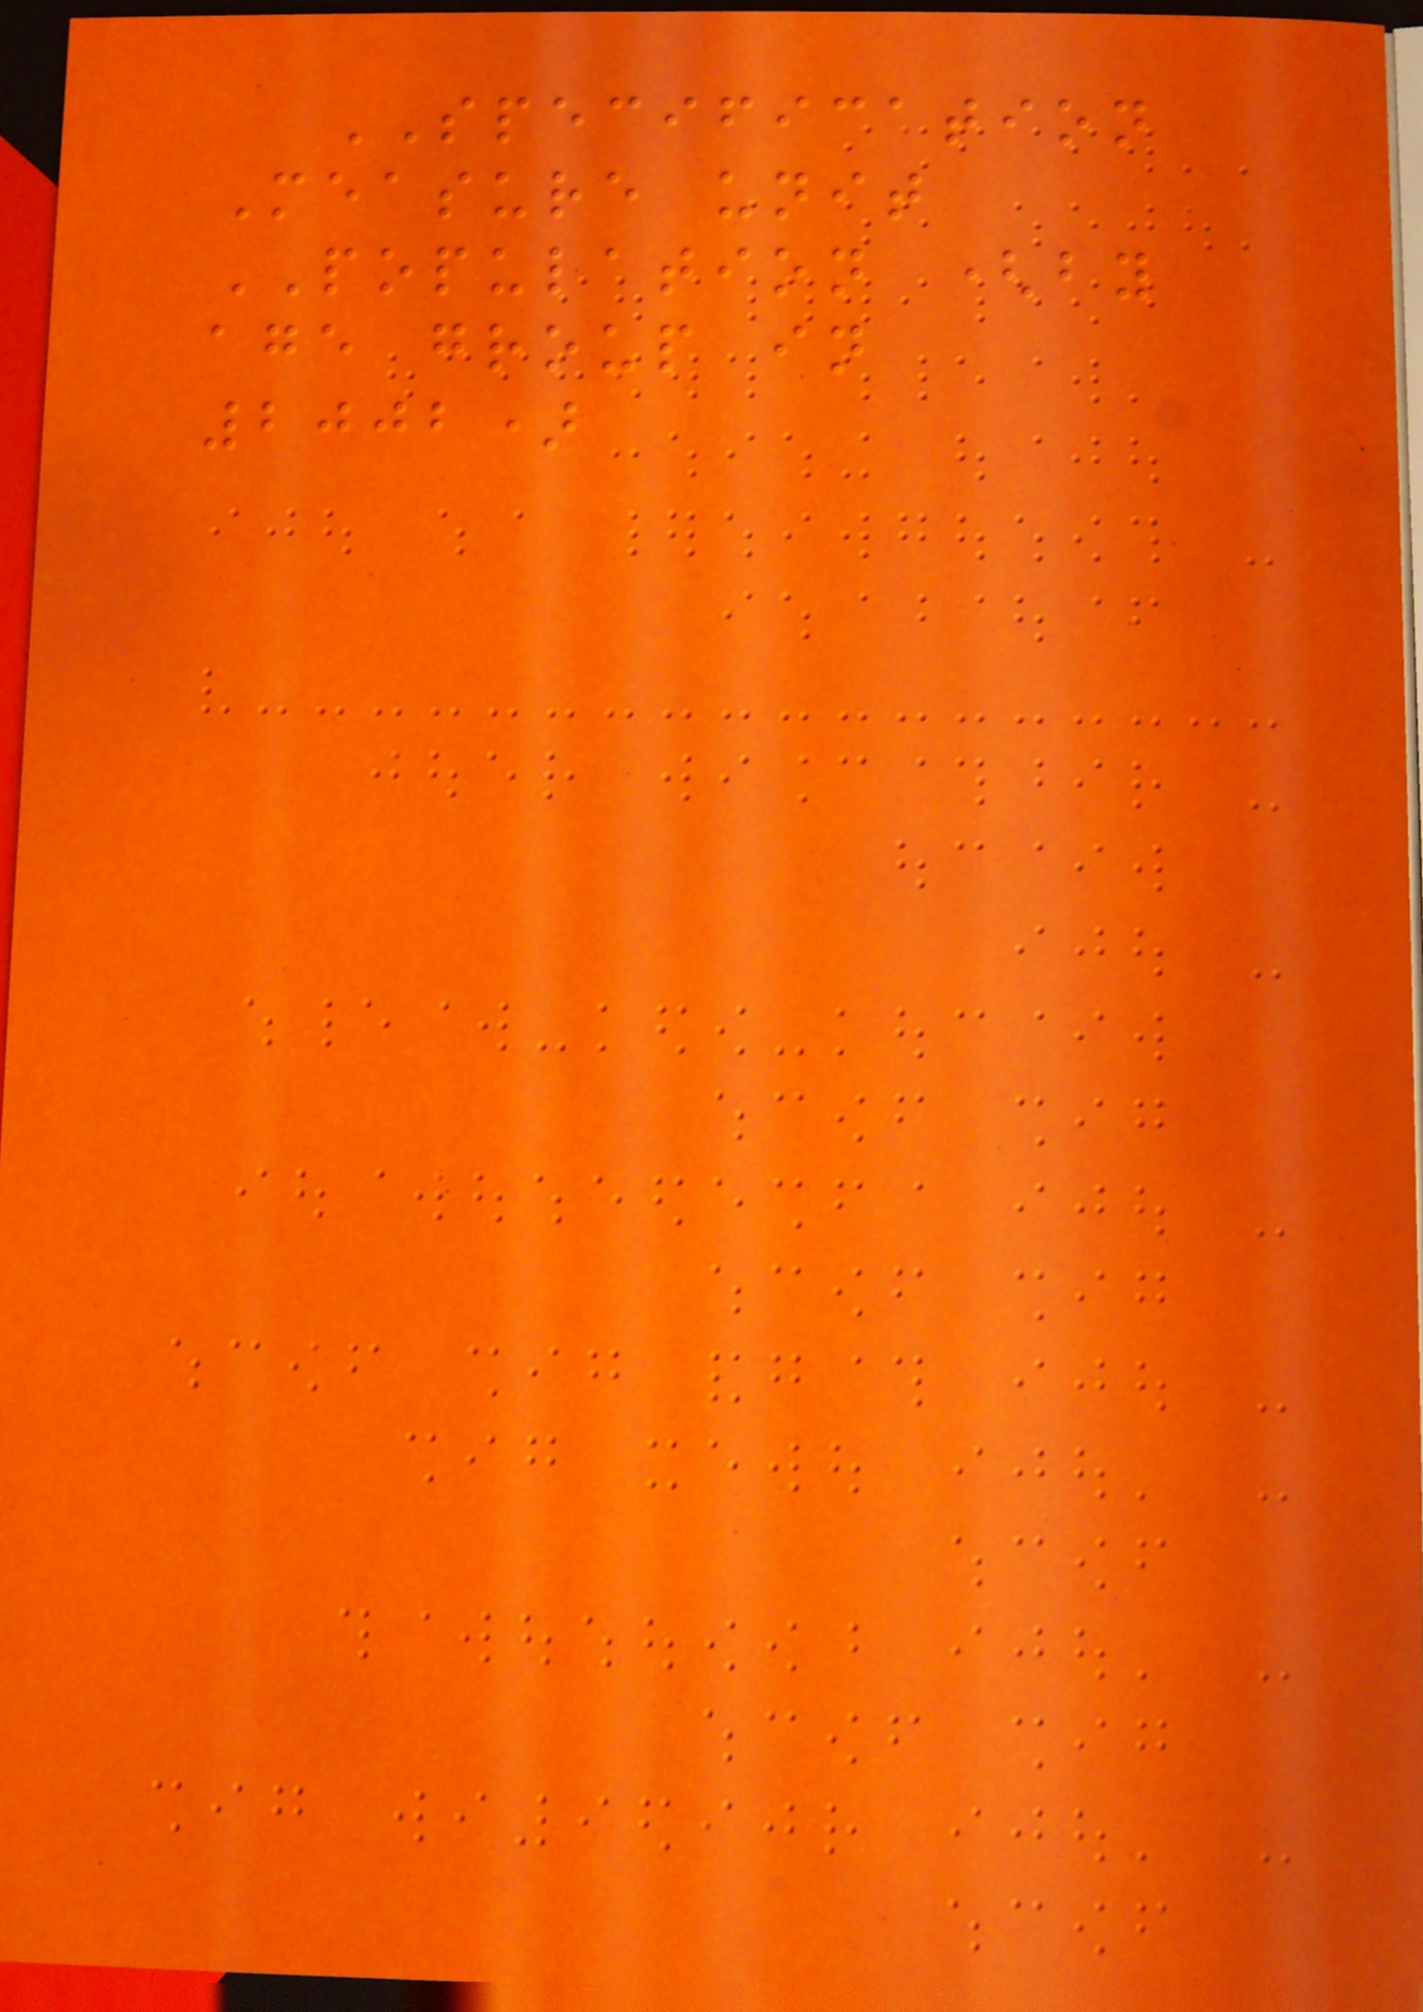SPECIFICATION
Measure unit
POPULATION (by
age group in
2002)
